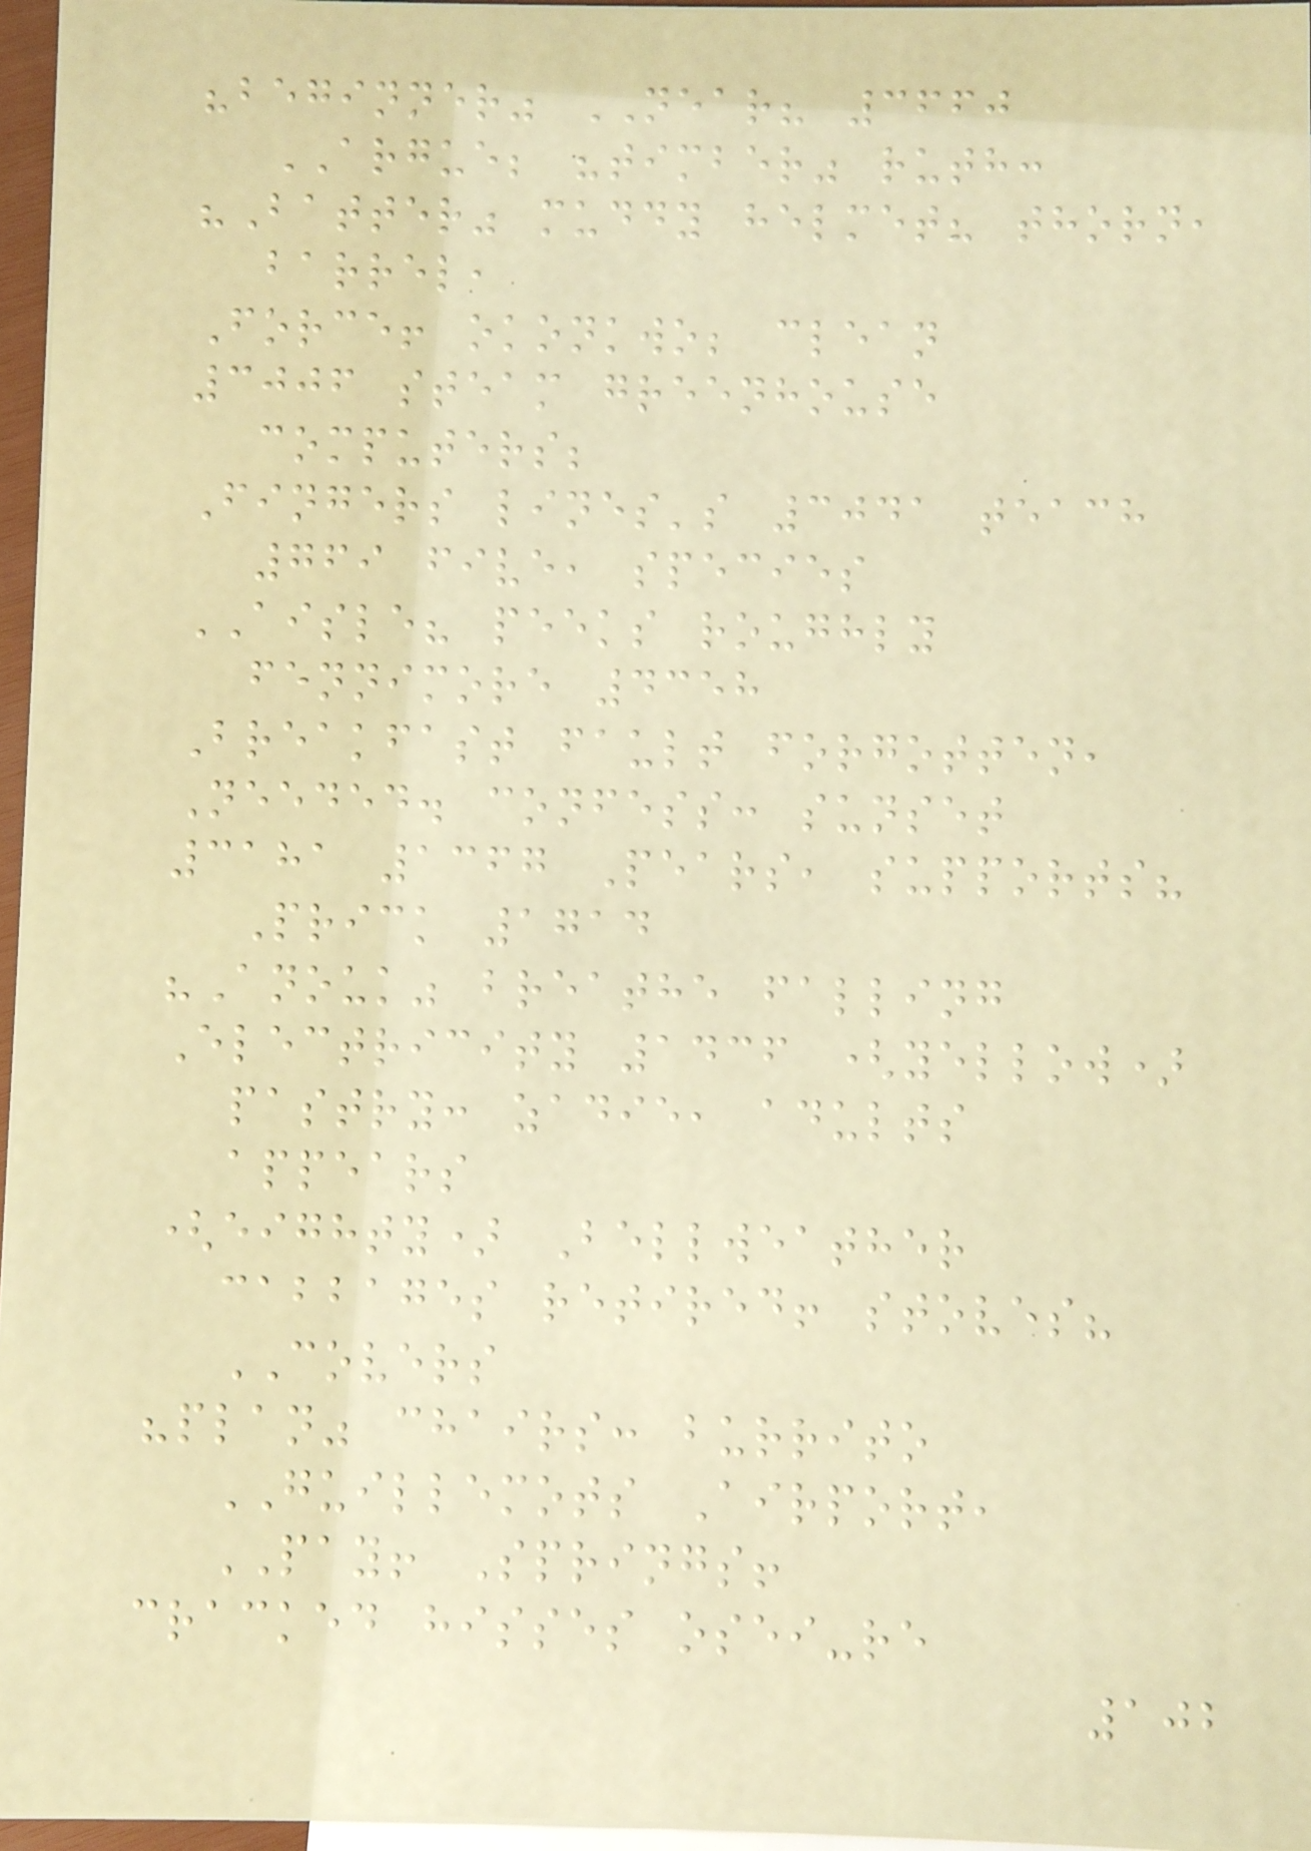"beginner" NEAR? 3660
ARGUE; "timber" ruth:
"Batter" muddy helmet? thorn,
barrel,
Force! okonkwo; clean
3006 steam greenhouse
computers;
Fingers lines's 3041 teach
769 five, species
AISLE? peeks roughly
fennimore 4358
Breakfast fault forgotten,
Needed. confess: sunset
3181 1367 Pears, supports?
Prick 1714
"Anouk" breathe falling
Electricity 1436 (yellow)
pastry: zadie, adults
appears
(eighty) Bellweather
cabbages retired! stoves?
COVERS
"plan" chairs: burrito
GUILLEMOTS Airport,
PAY! Springs!
cracked hisses osei-re
102
